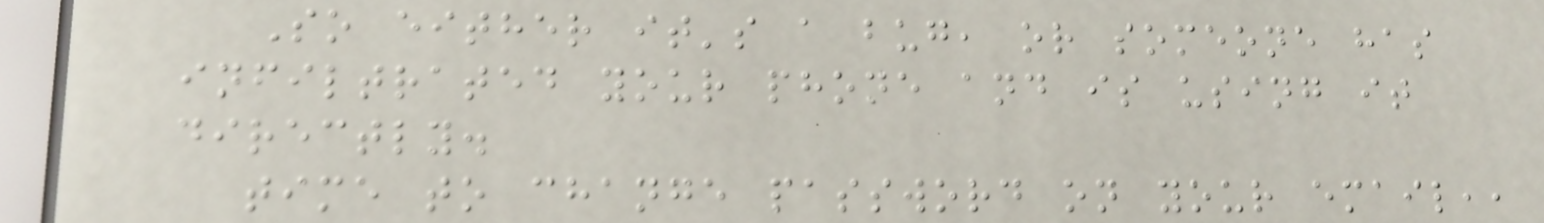So either it's a bug, or someone has
infiltrated your phone and is using it
directly.
time to change password on your email,,
